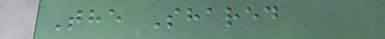The Shared
